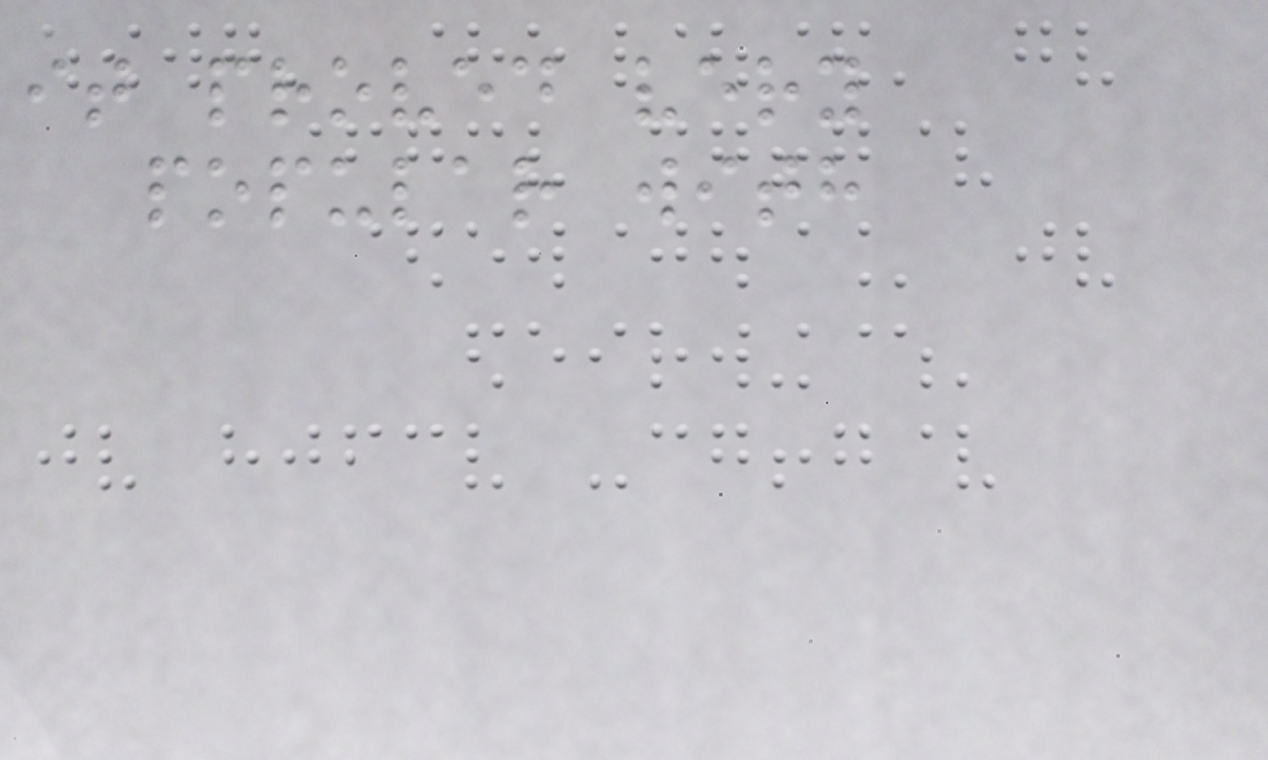it proved very
popular with
